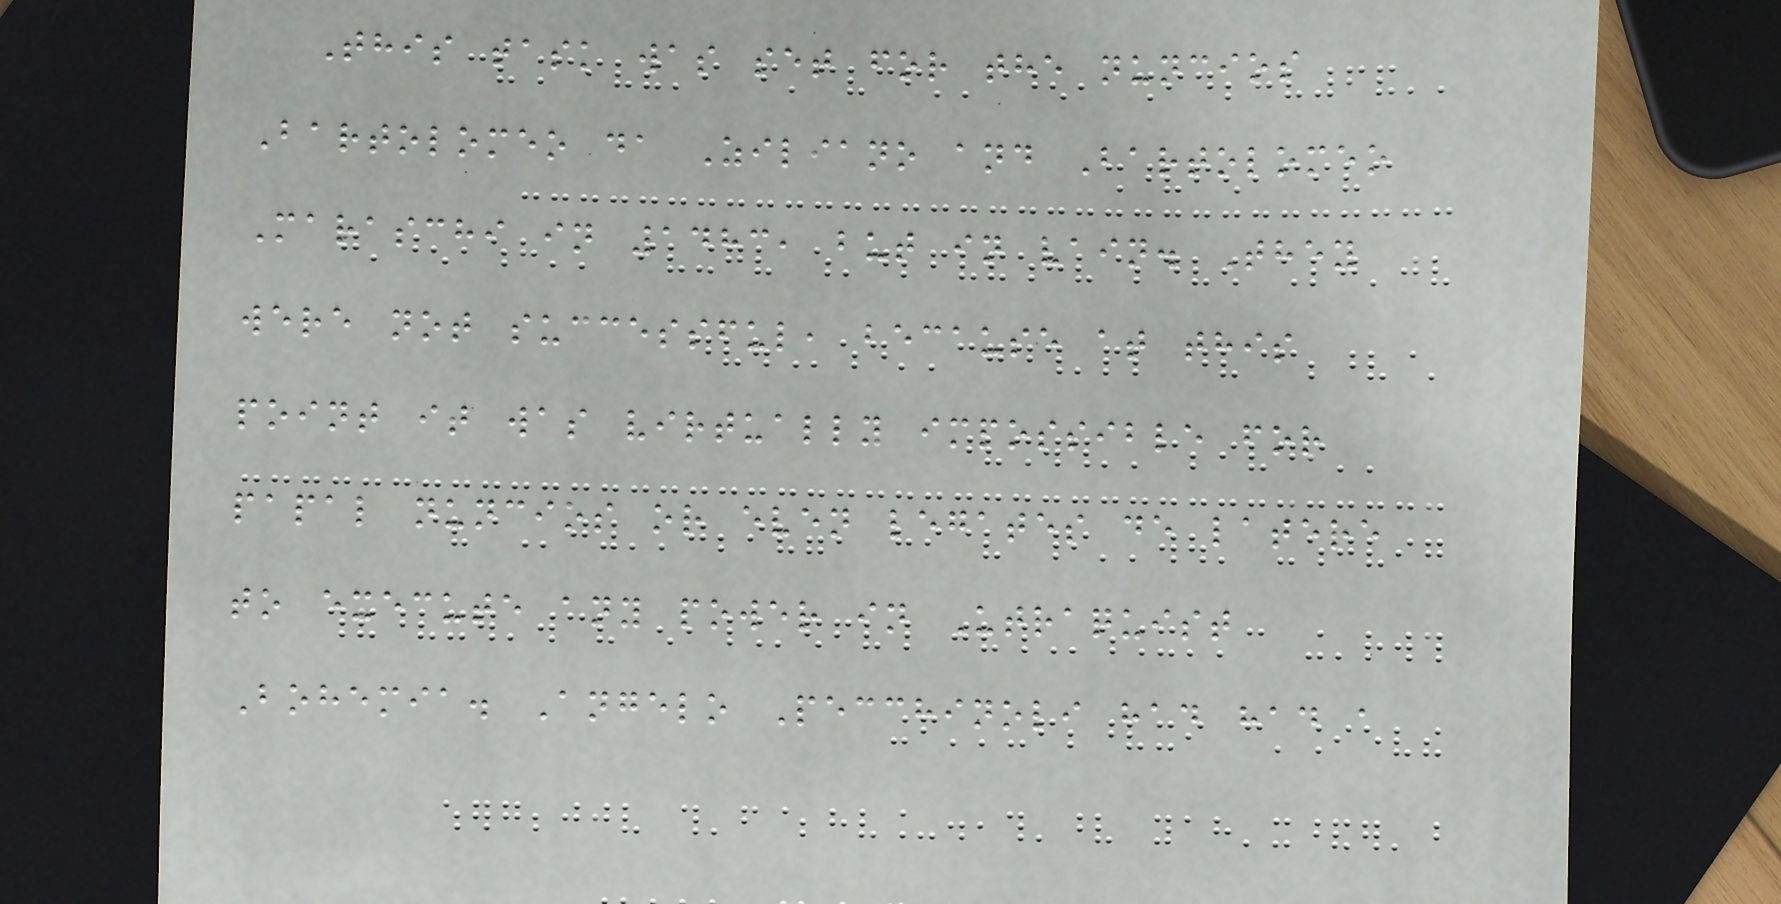This task was set for the nuncios
Bartolomeo da Ziliano and Bartolomeo
Maraschi in 1483, but in vain. They
were not successful, because at this
point it was virtually impossible for
papal nuncios or even legates de latere
to execute any power in Utraquist
Bohemia. Angelo Pecchinoli had had a
